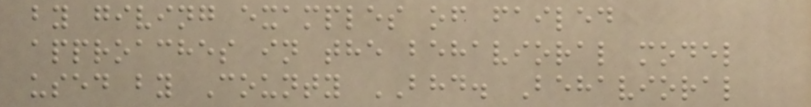by giving examples of failed
approaches in the behavioral model
used by County BHD. Behavioral
